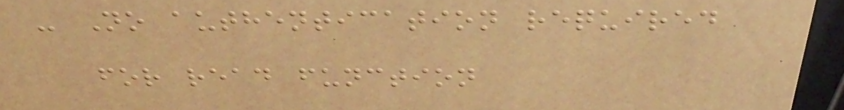- No authentication required
for read function
